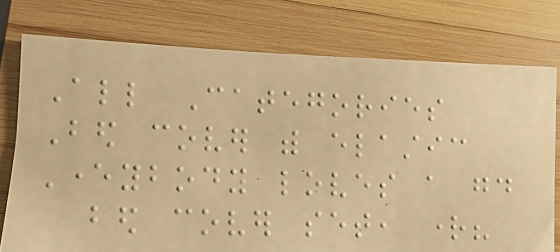All Categories
Bed cover with elastic
Everybody loves a good
bed cover set, right?
